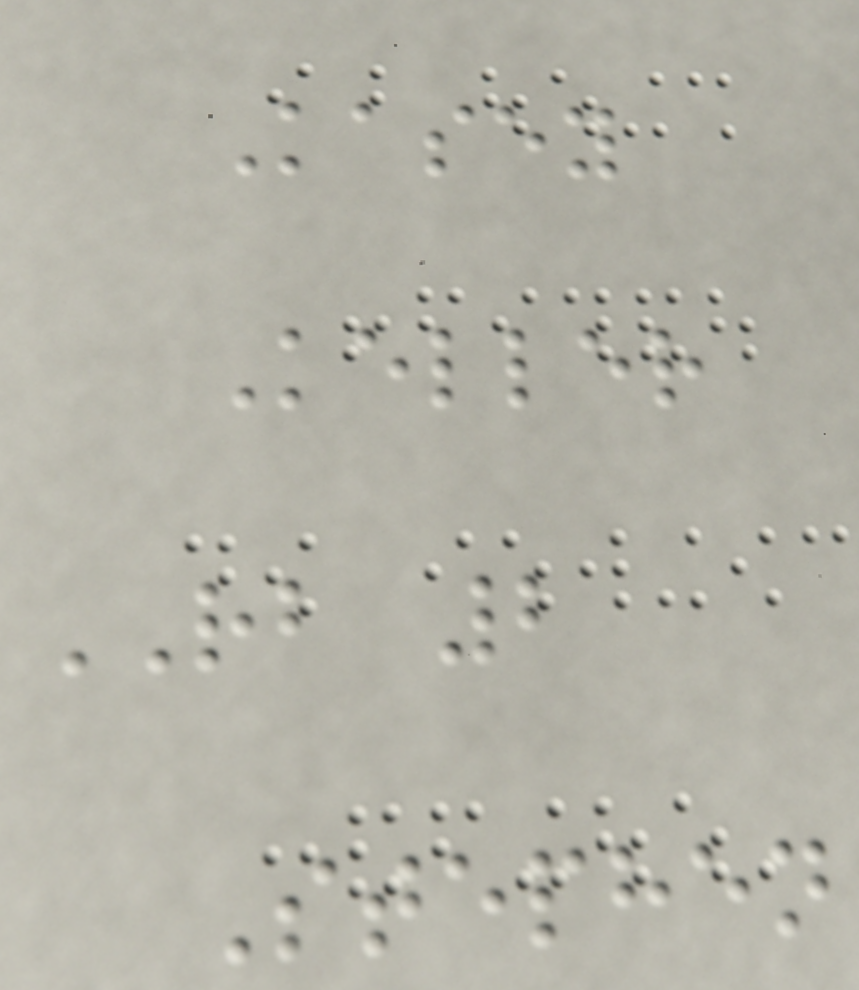Kasey
Keller
RB 2
Stephen
